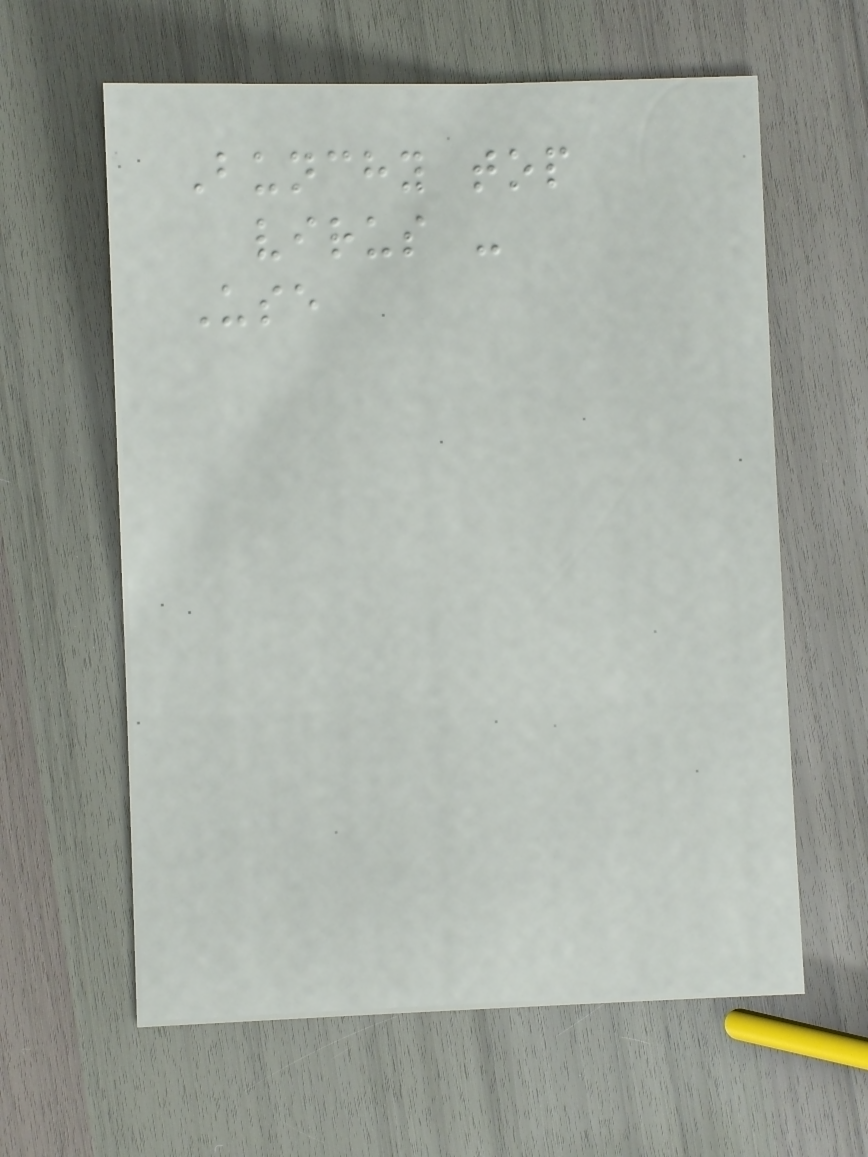Bunchy top
virus -
Use
